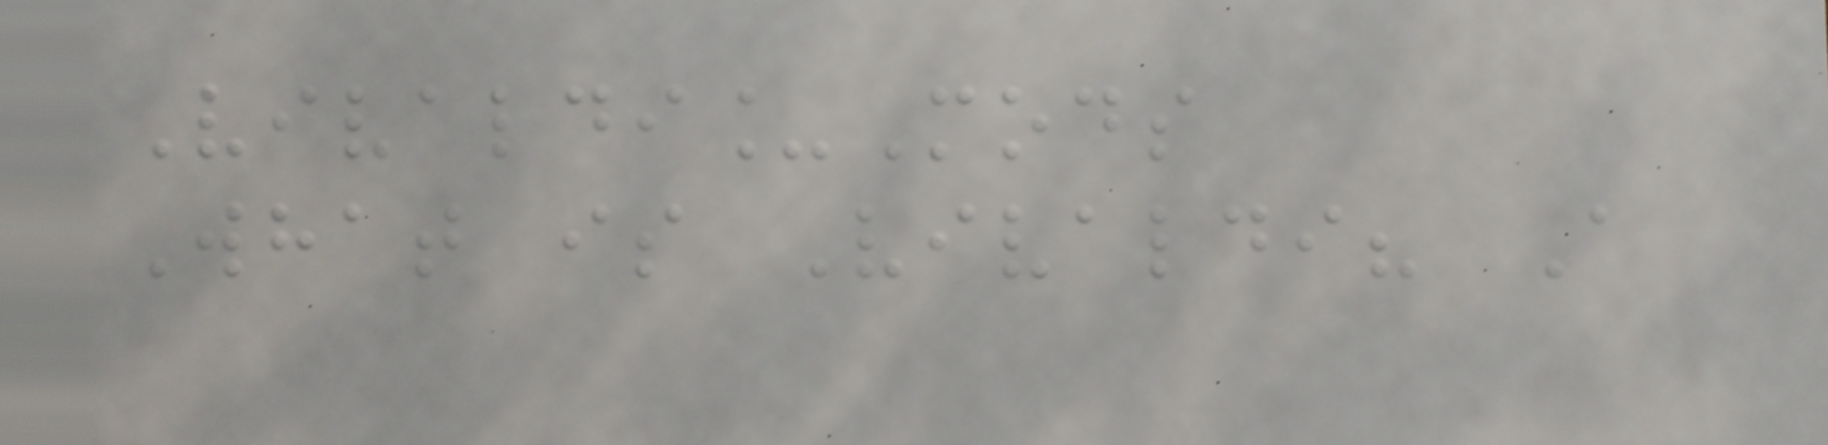Vivaldi_Mods
What is Vivaldi? A
